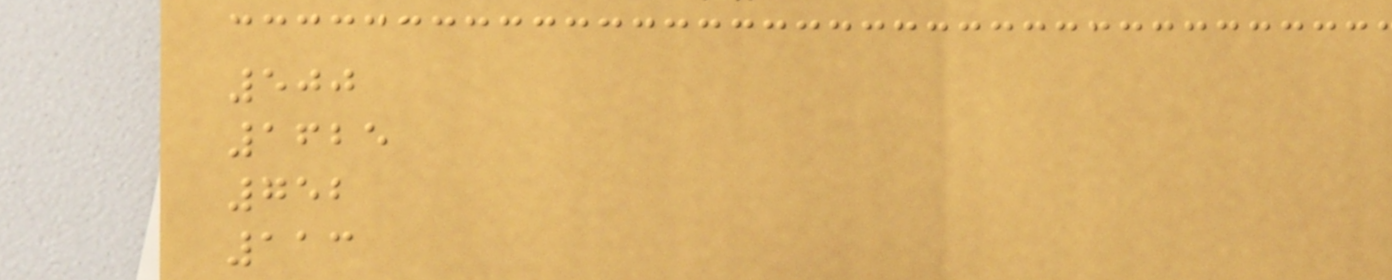500
1625
752
113
